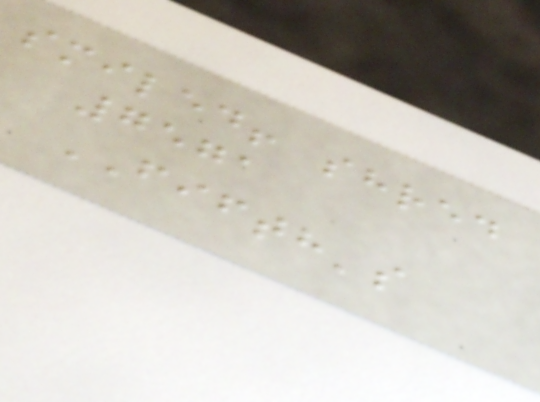smiled! shred
7571
FIFTH's
